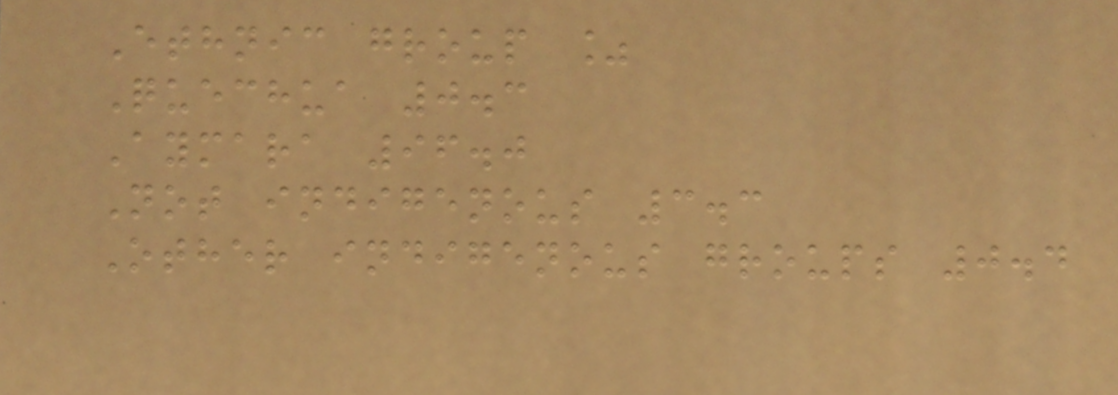Ethnic group %
Quechua 0.3
Aymara 96.0
Not indigenous 3.3
Other indigenous groups 0.4
